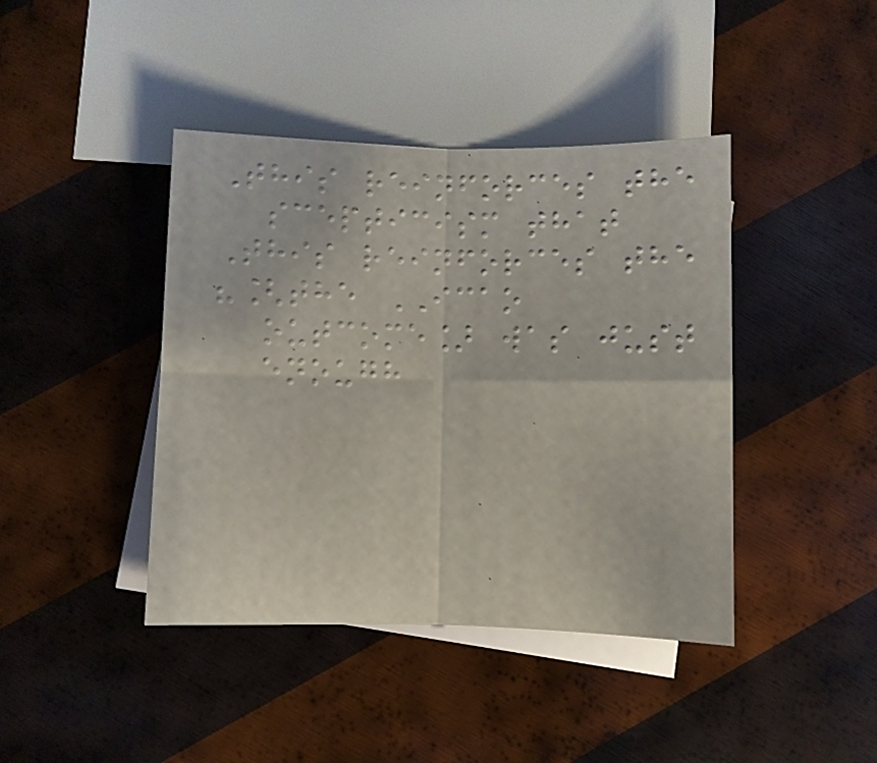This reinforces the
scepticism that
This reinforces the
"[the ICAO
outcome] was just
enough
